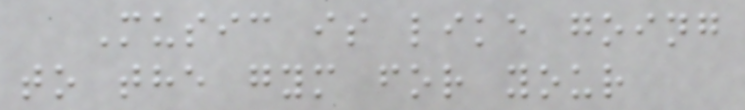Music is like going
to the gym for your
